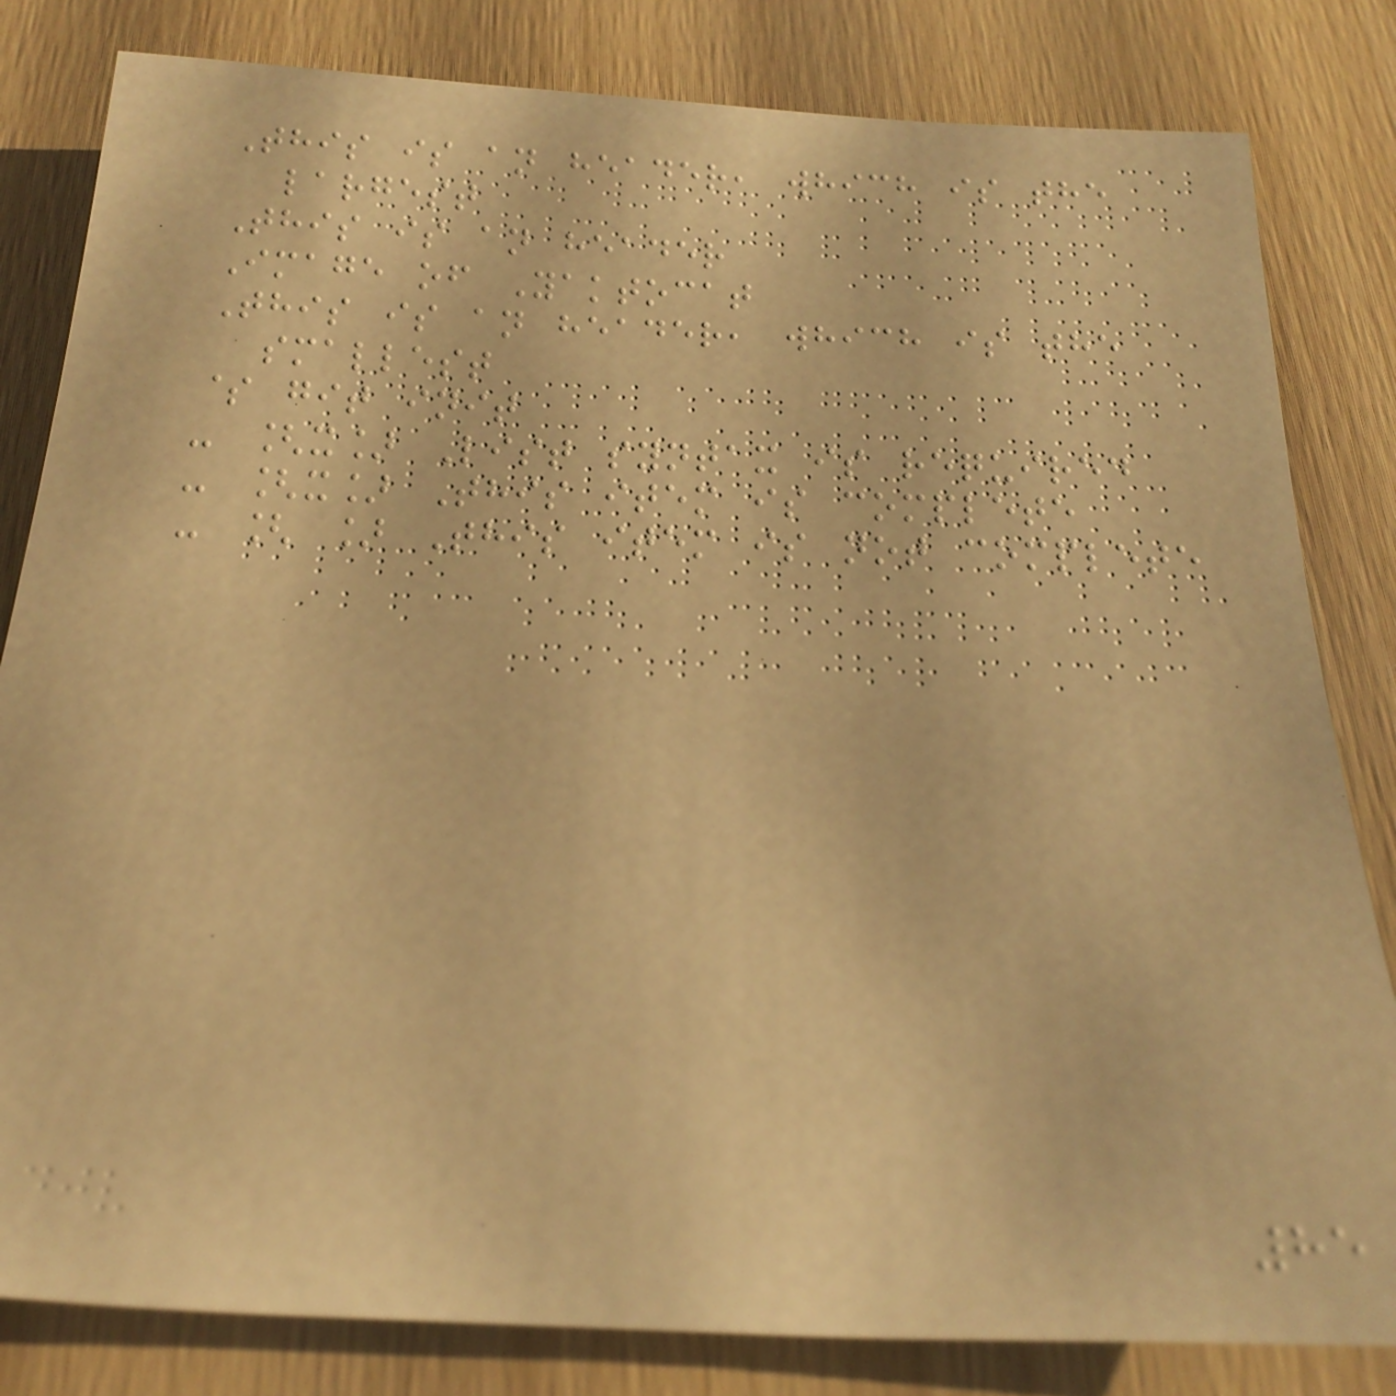This is an header, which is the
largest
This is an header
Image of Yaktocat
This is an header, which is the
smallest
$ git init
- [x] List syntax is required
- [x] This item is complete
- [ ] This item is not complete
85
